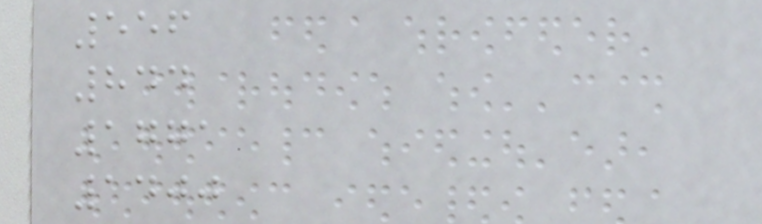556
844
1771
1400
